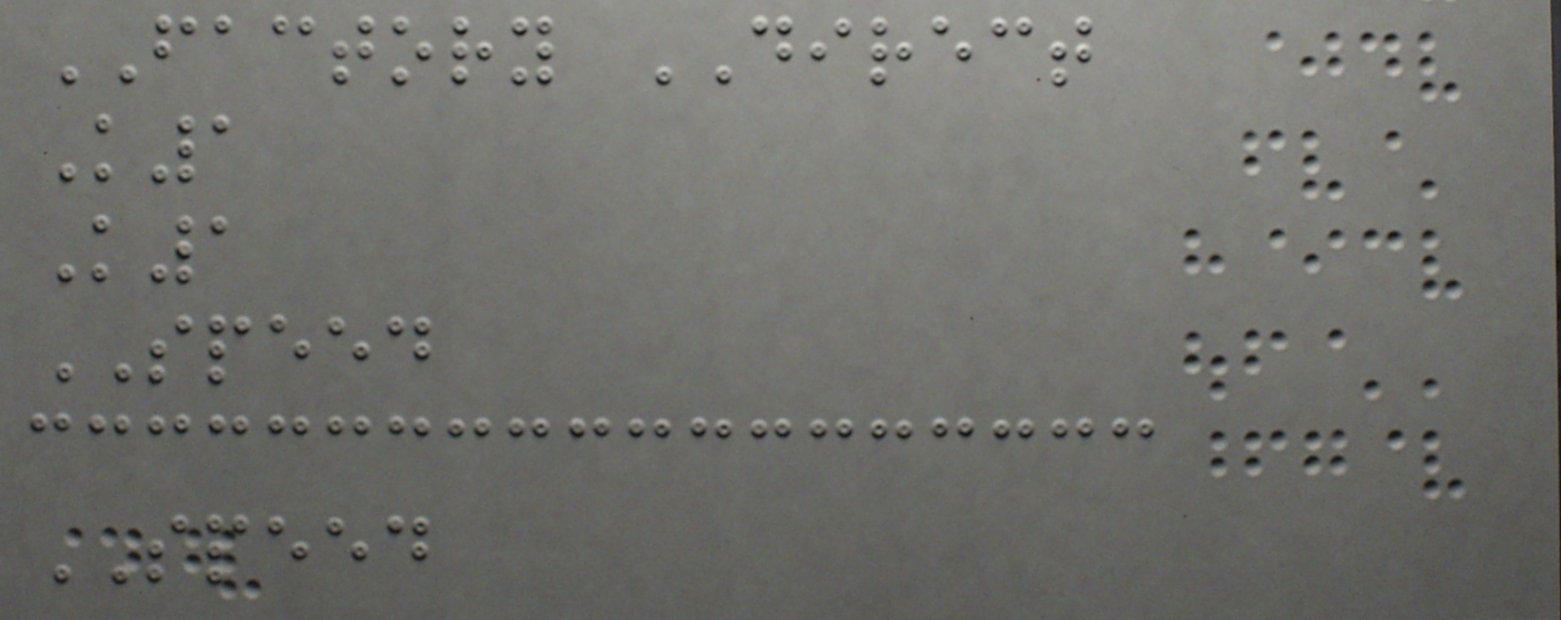FACTORY DIRECT
K1
K1
SPEED
SPEED
